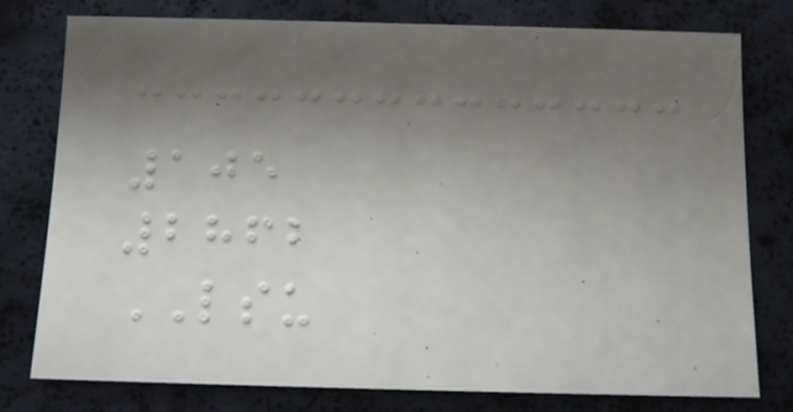105
2862
LSU
